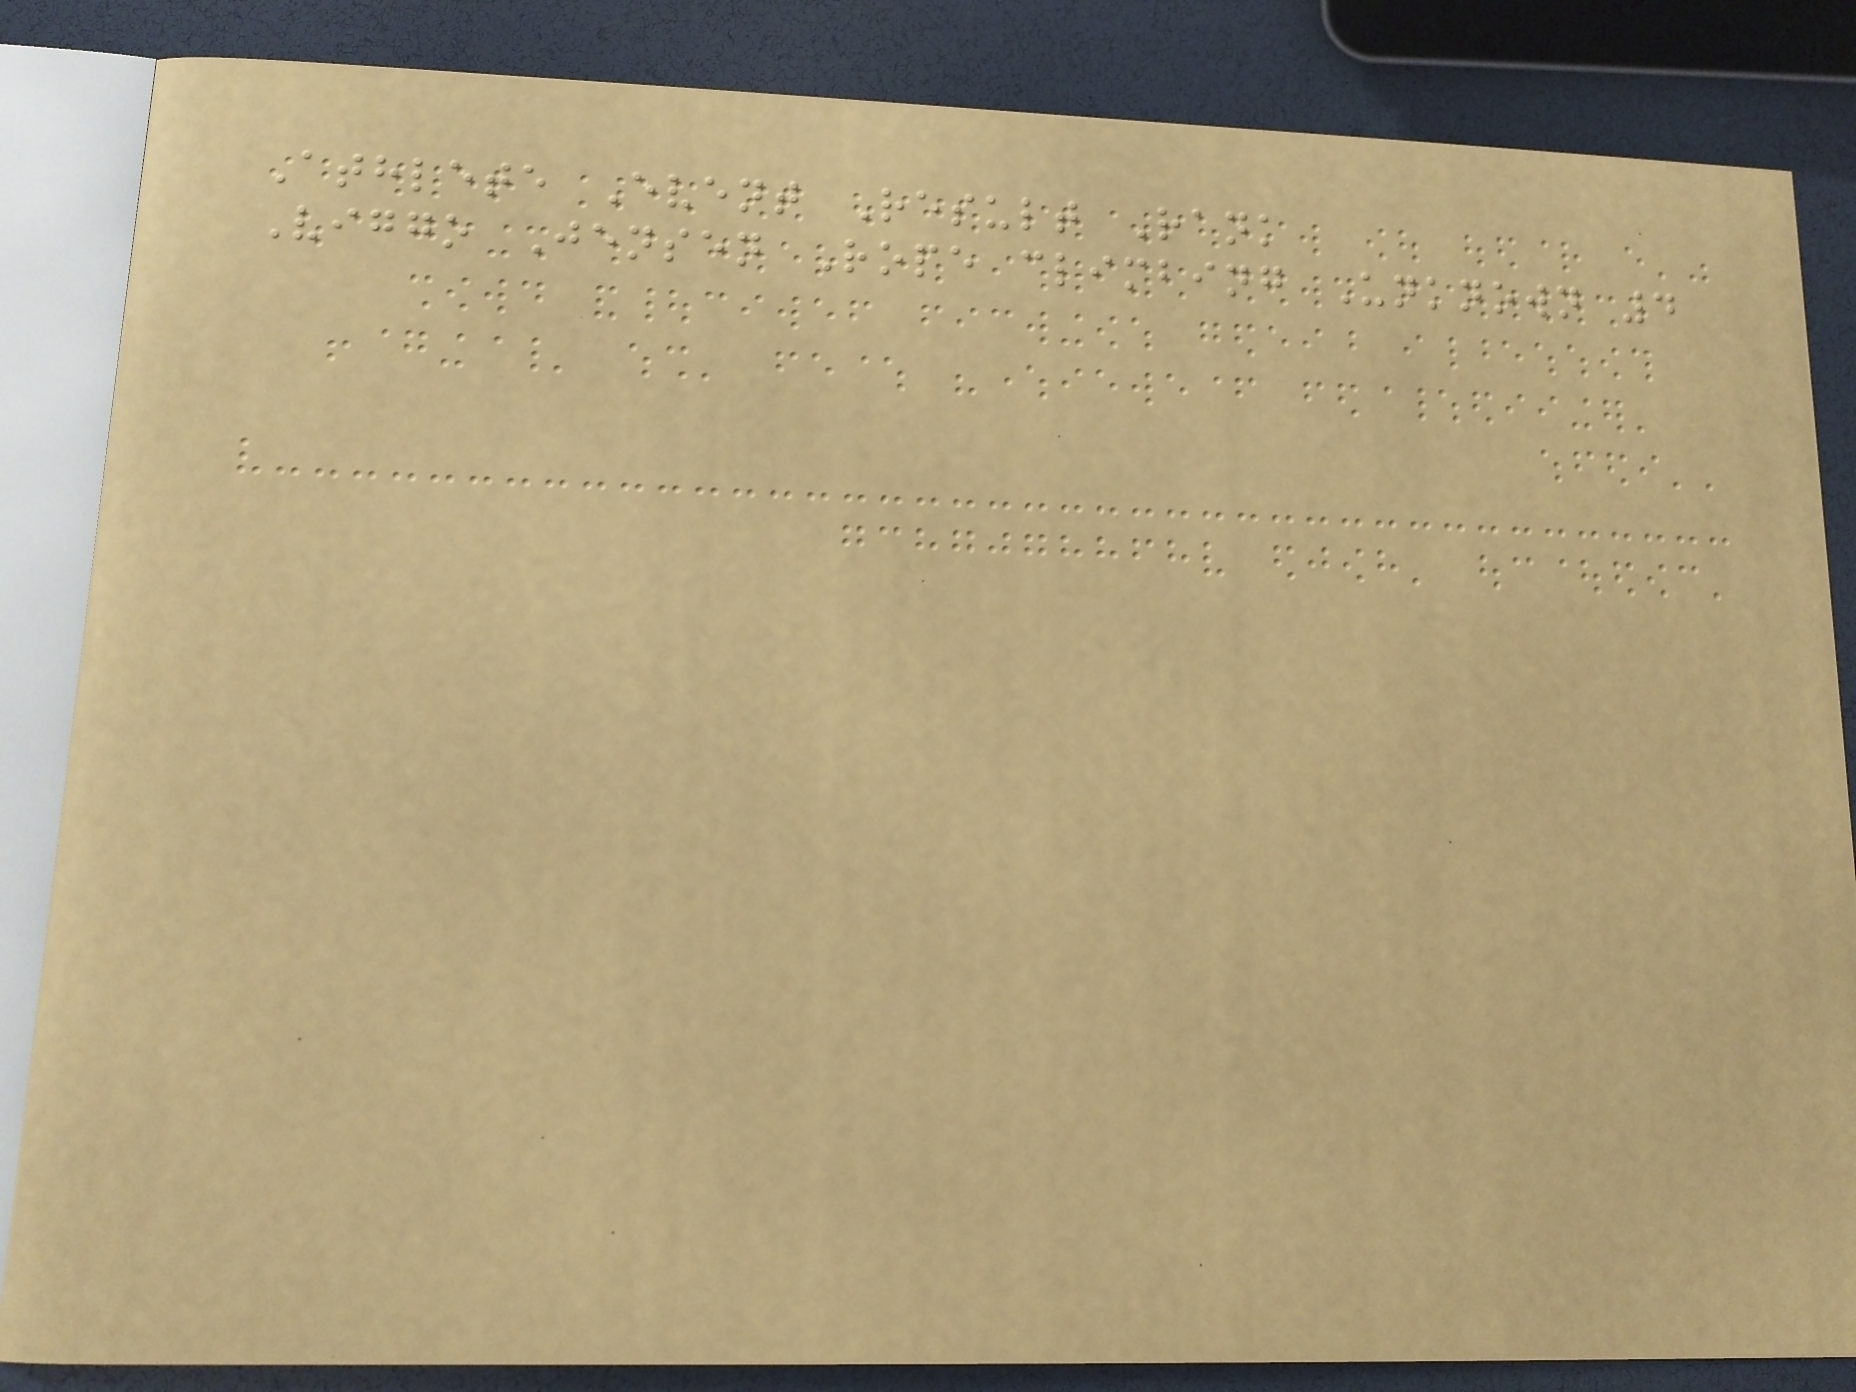Athlete Event Result Rank
Viggo Jensen Rope climbing Unknown 4
